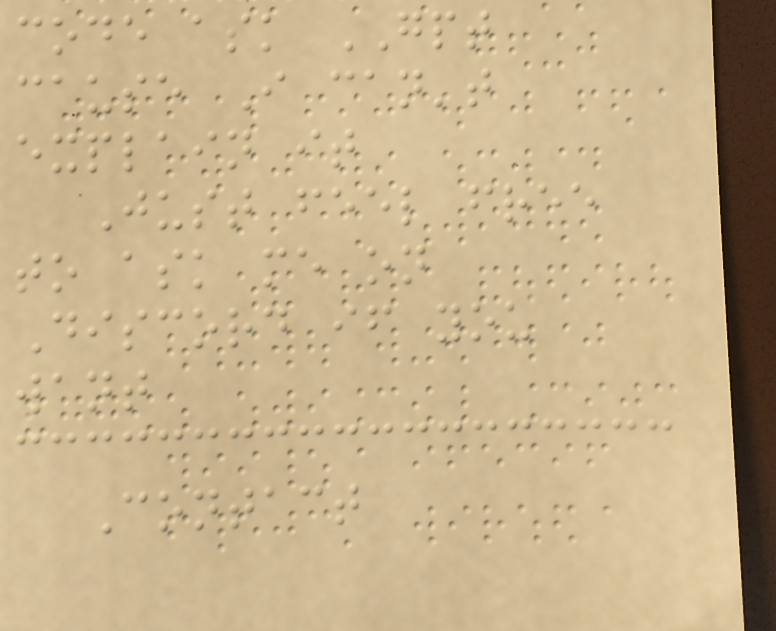code ask GPT
cause I can't
explain it
Just feel free
to ask me on
Discord if you
want
Contact
